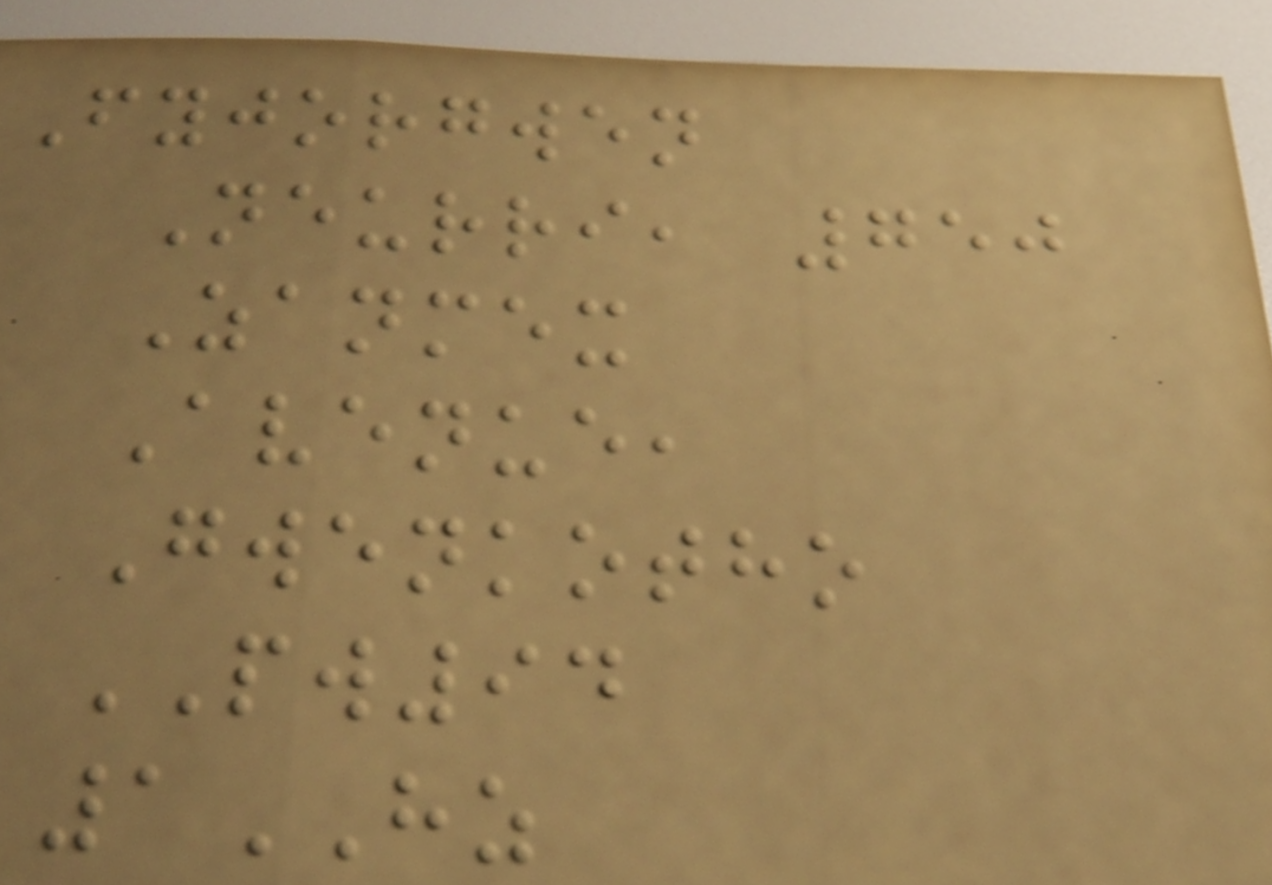Fyjorgwen
Neurri, 750
Zanmex
Avenue,
Gwenkotho
PW94
1HZ
